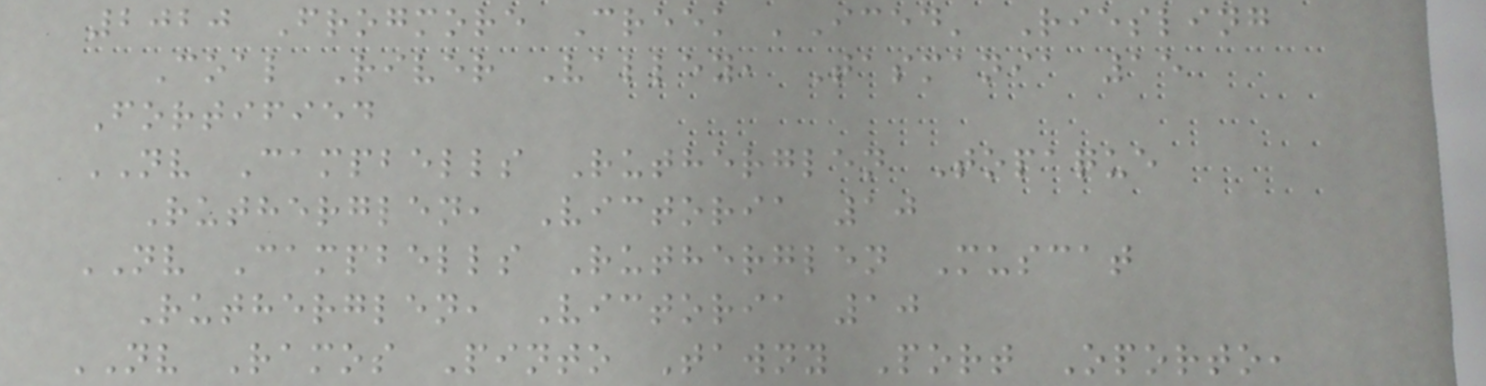2020 Frogmore Creek 'Iced' Riesling
Coal River Valley, Tasmania 15
Fortified
NV Campbells Rutherglen Topaque
Rutherglen, Victoria 10
NV Campbells Rutherglen Muscat
Rutherglen, Victoria 10
NV Ramos Pinto Tawny Port Oporto,
